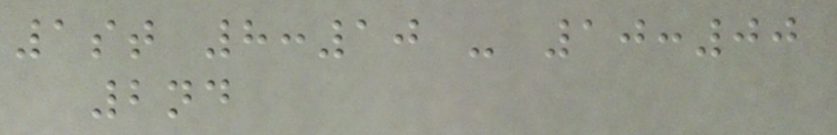1st 8:10 - 10:00
2nd
